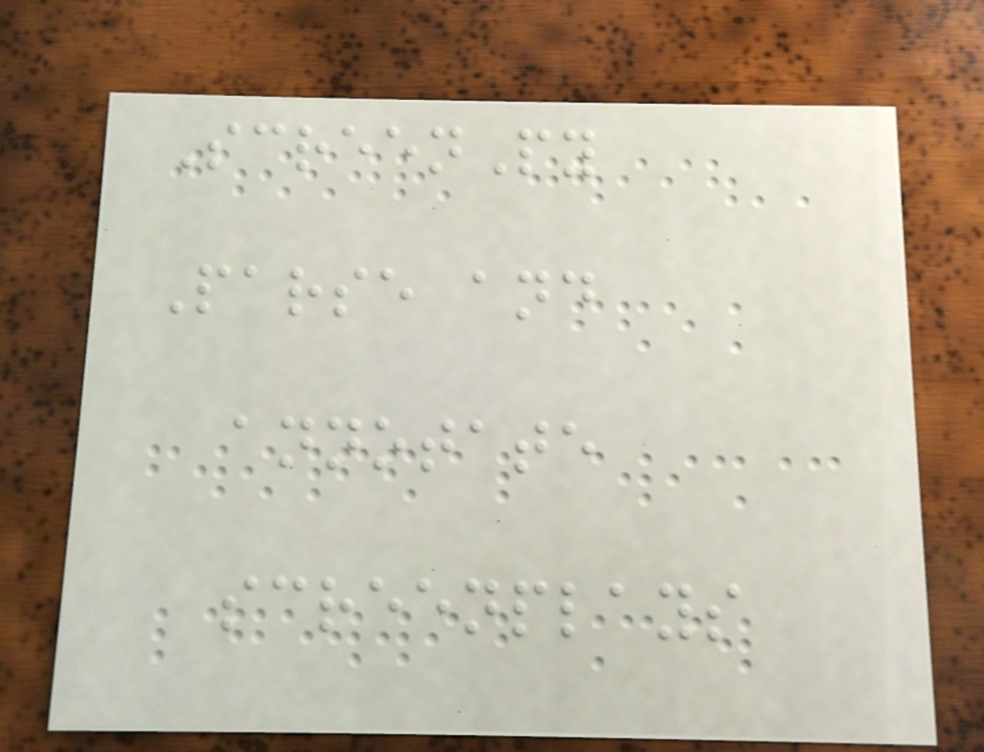ScreenPy
Parse and
annotate
screenplays
